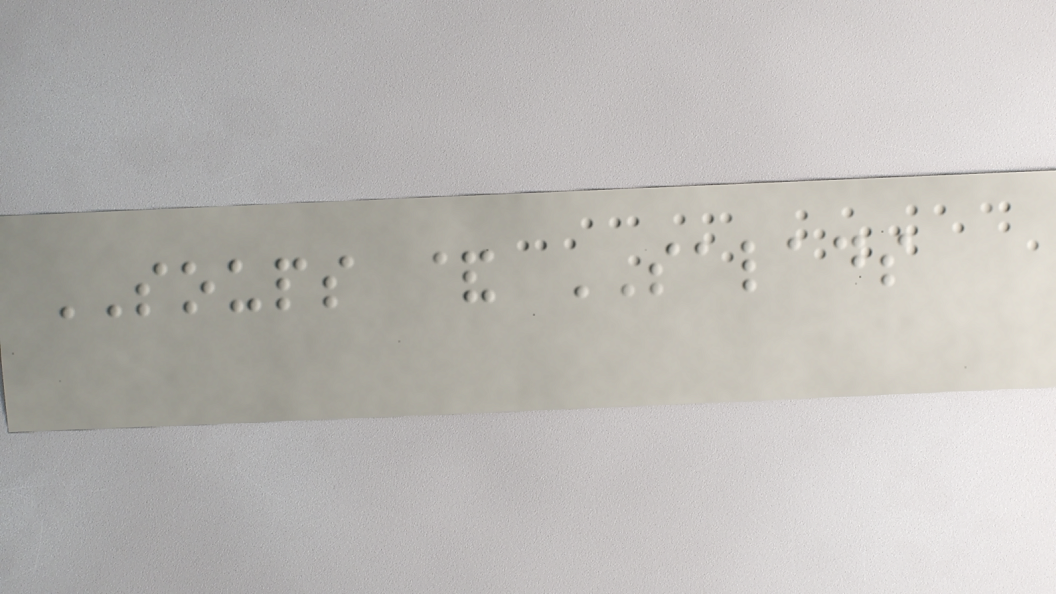SOUPS & SALADS
